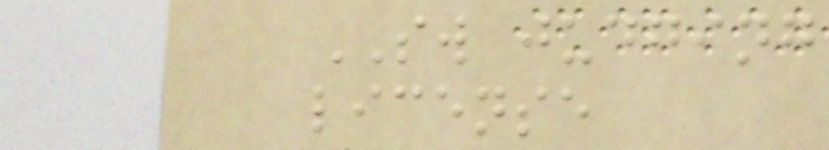SW judging
license
